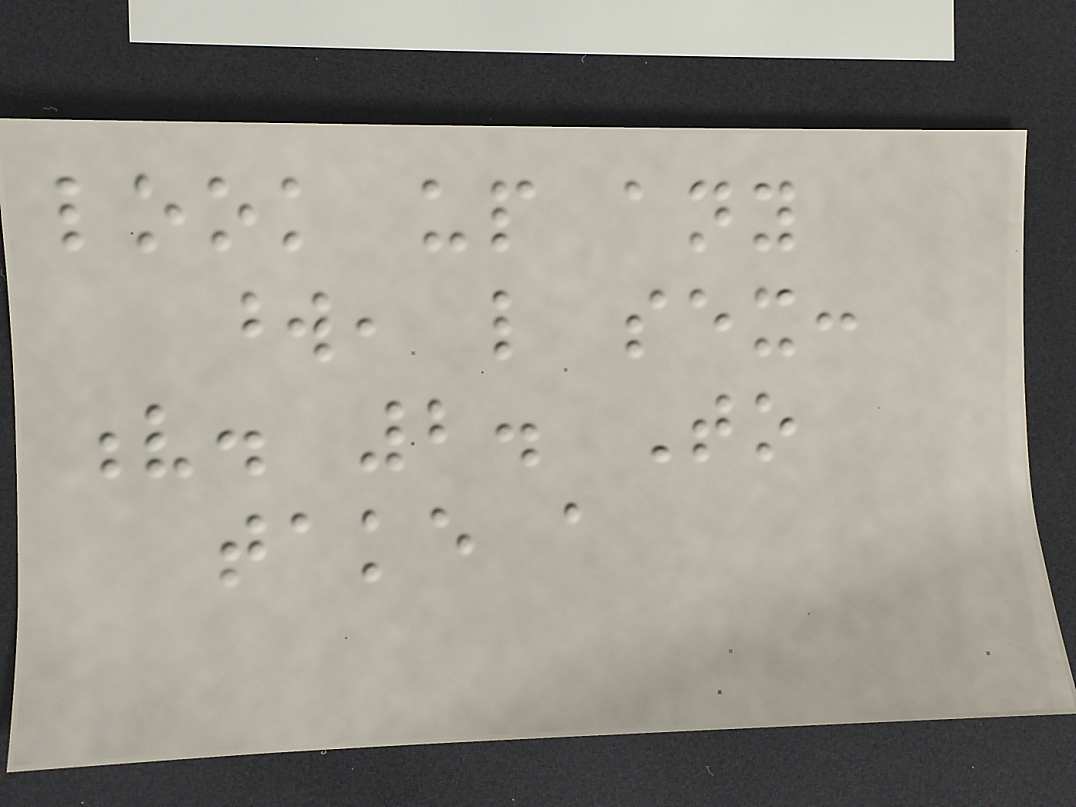look up any
word, like sex:
v. 2. To
take a
